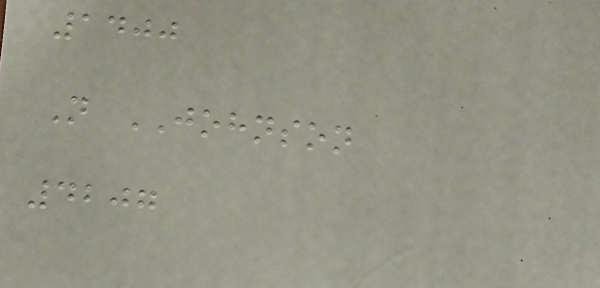1400
N JOHNSON
4207
